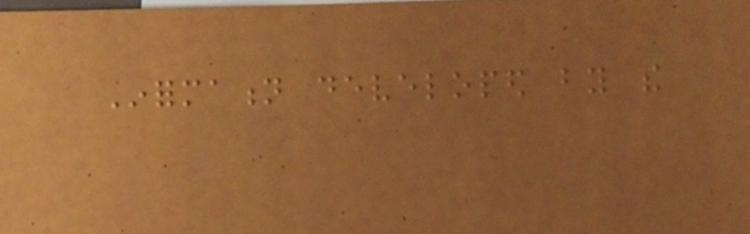Information developed by the
